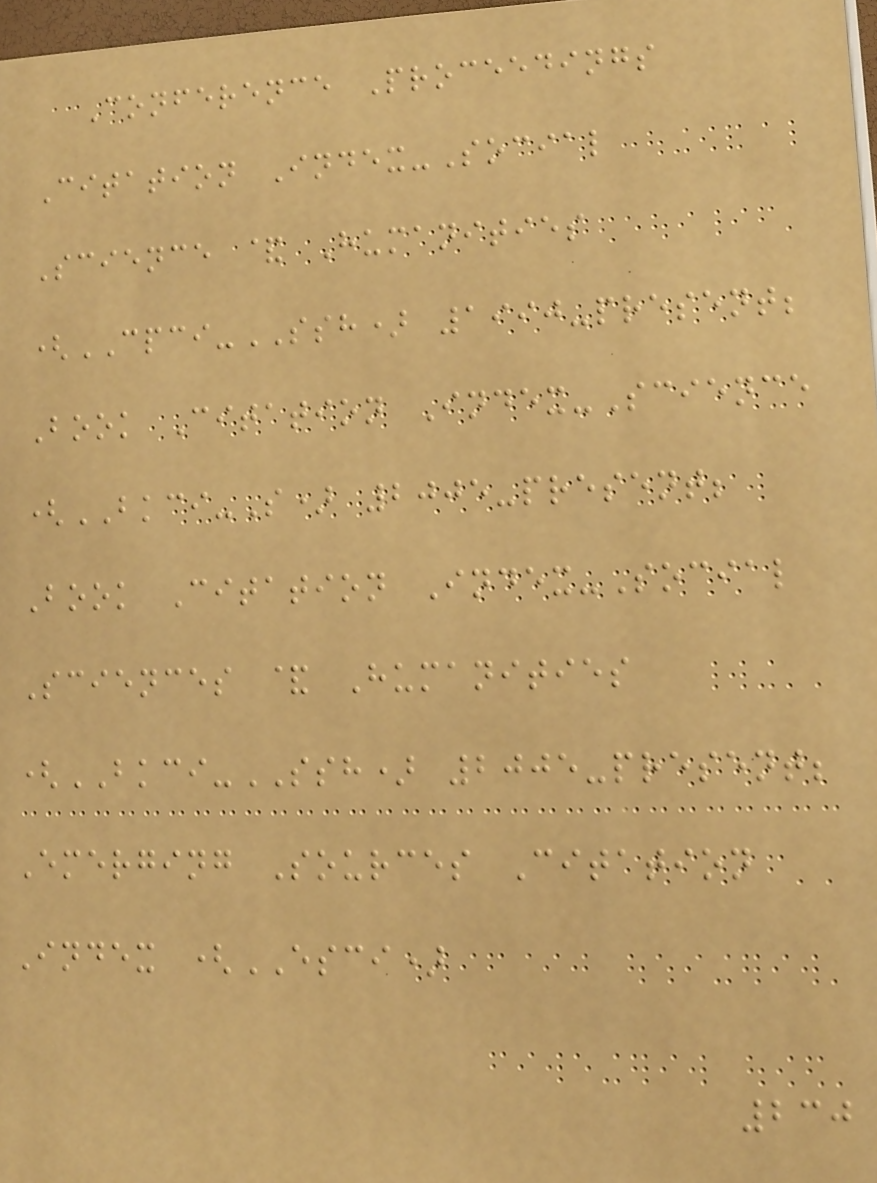Conference Proceedings
Citation Index-Social
Science & Humanities
(CPCI-SSH) 1990-present;
Book Citation Index-Science
(BKCI-S) 2005-present;
Book Citation Index-Social
Sciences & Humanities
(BKCI-SSH) 2005-present;
Emerging Sources Citation
Index (ESCI)
230
